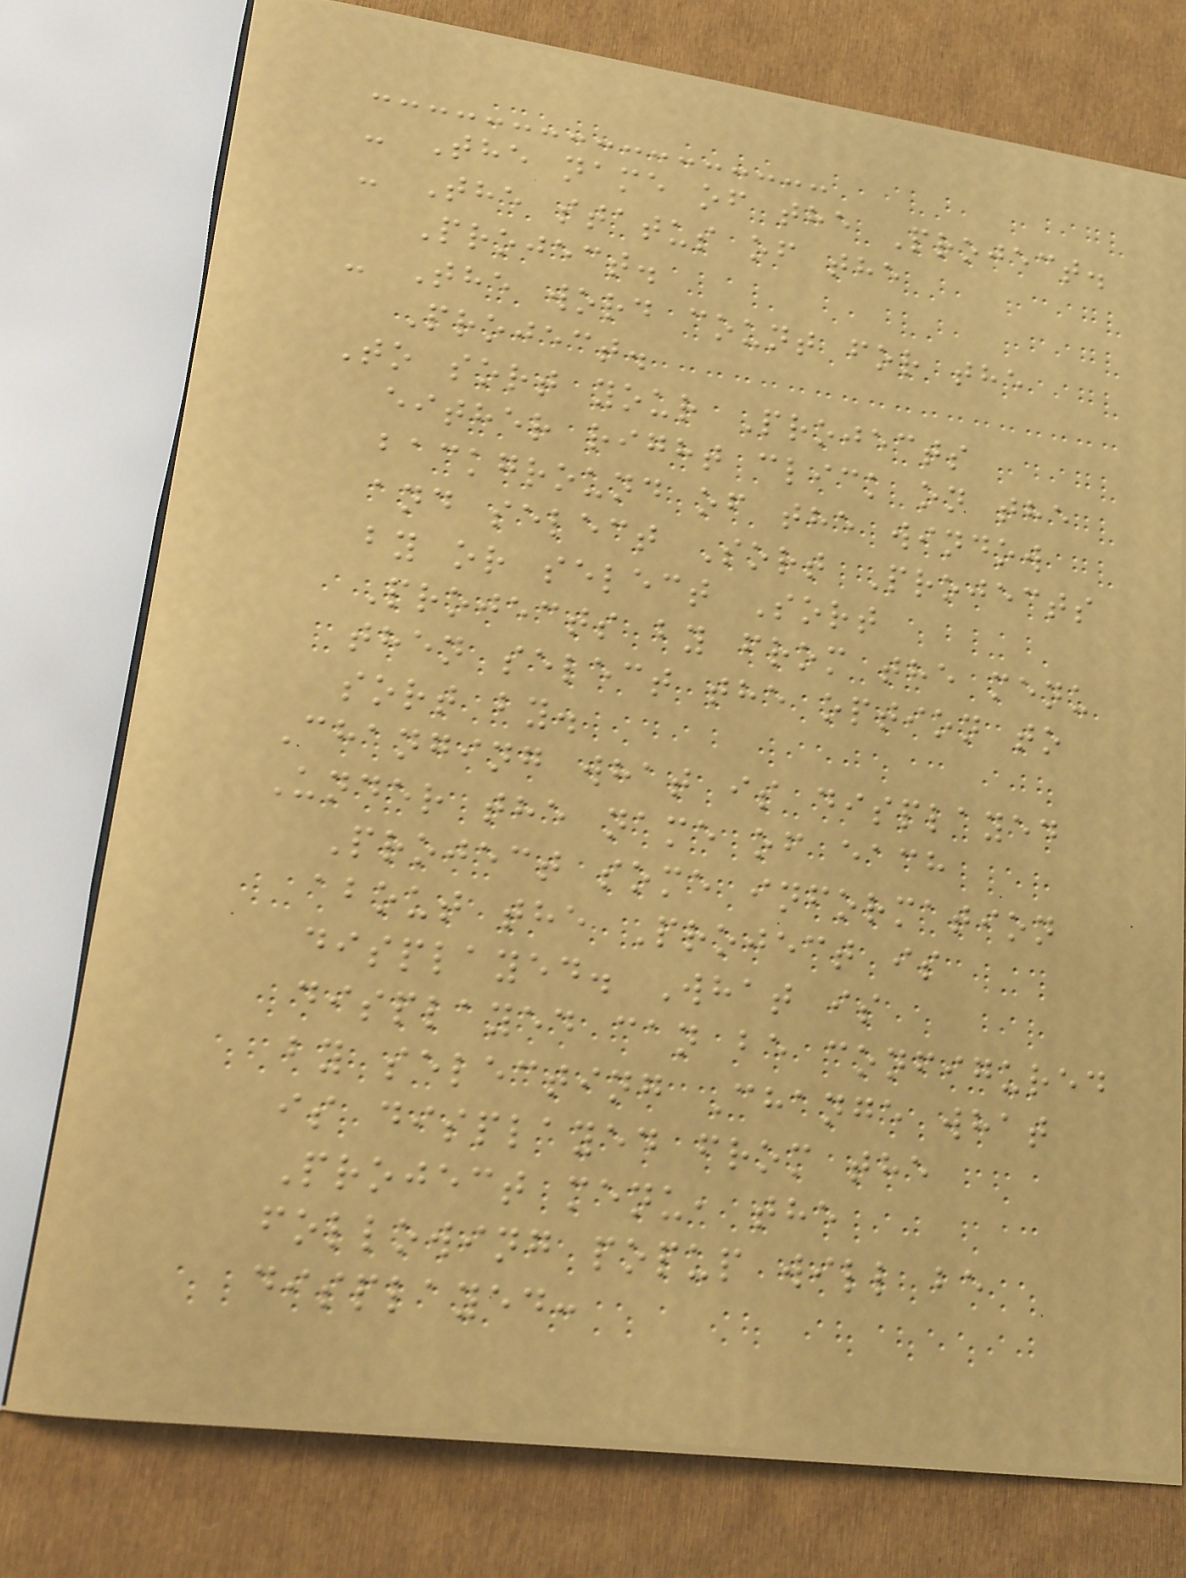- The name of the Project.
- The status of the
Project.
- The word count for the
Project.
To sort your Projects
either right click on the
background of the window
and select Sort Projects
by or select Sort
Projects by from the menu
then select the option to
sort by.
Changing what is displayed
Under the name of each
Project some information
about the Project is
displayed. What is
displayed can be configured
by selecting Change what
is displayed from the
Project menu, the
following popup will be
displayed:
